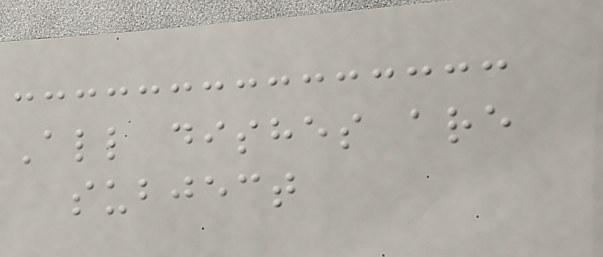All dishes are
subject
